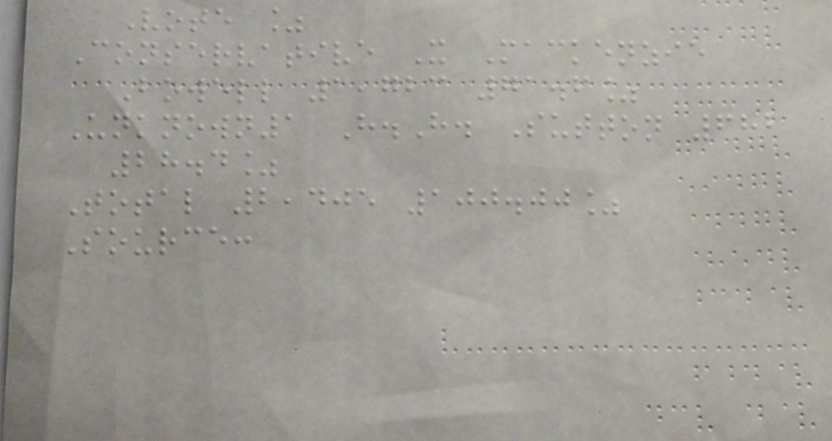Vote %
Conservative X Mackenzie
Bowell 1,723 71.6%
Unknown1 H.H. Sutton 682
28.4%
Total 2,405 100.00%
Source:
